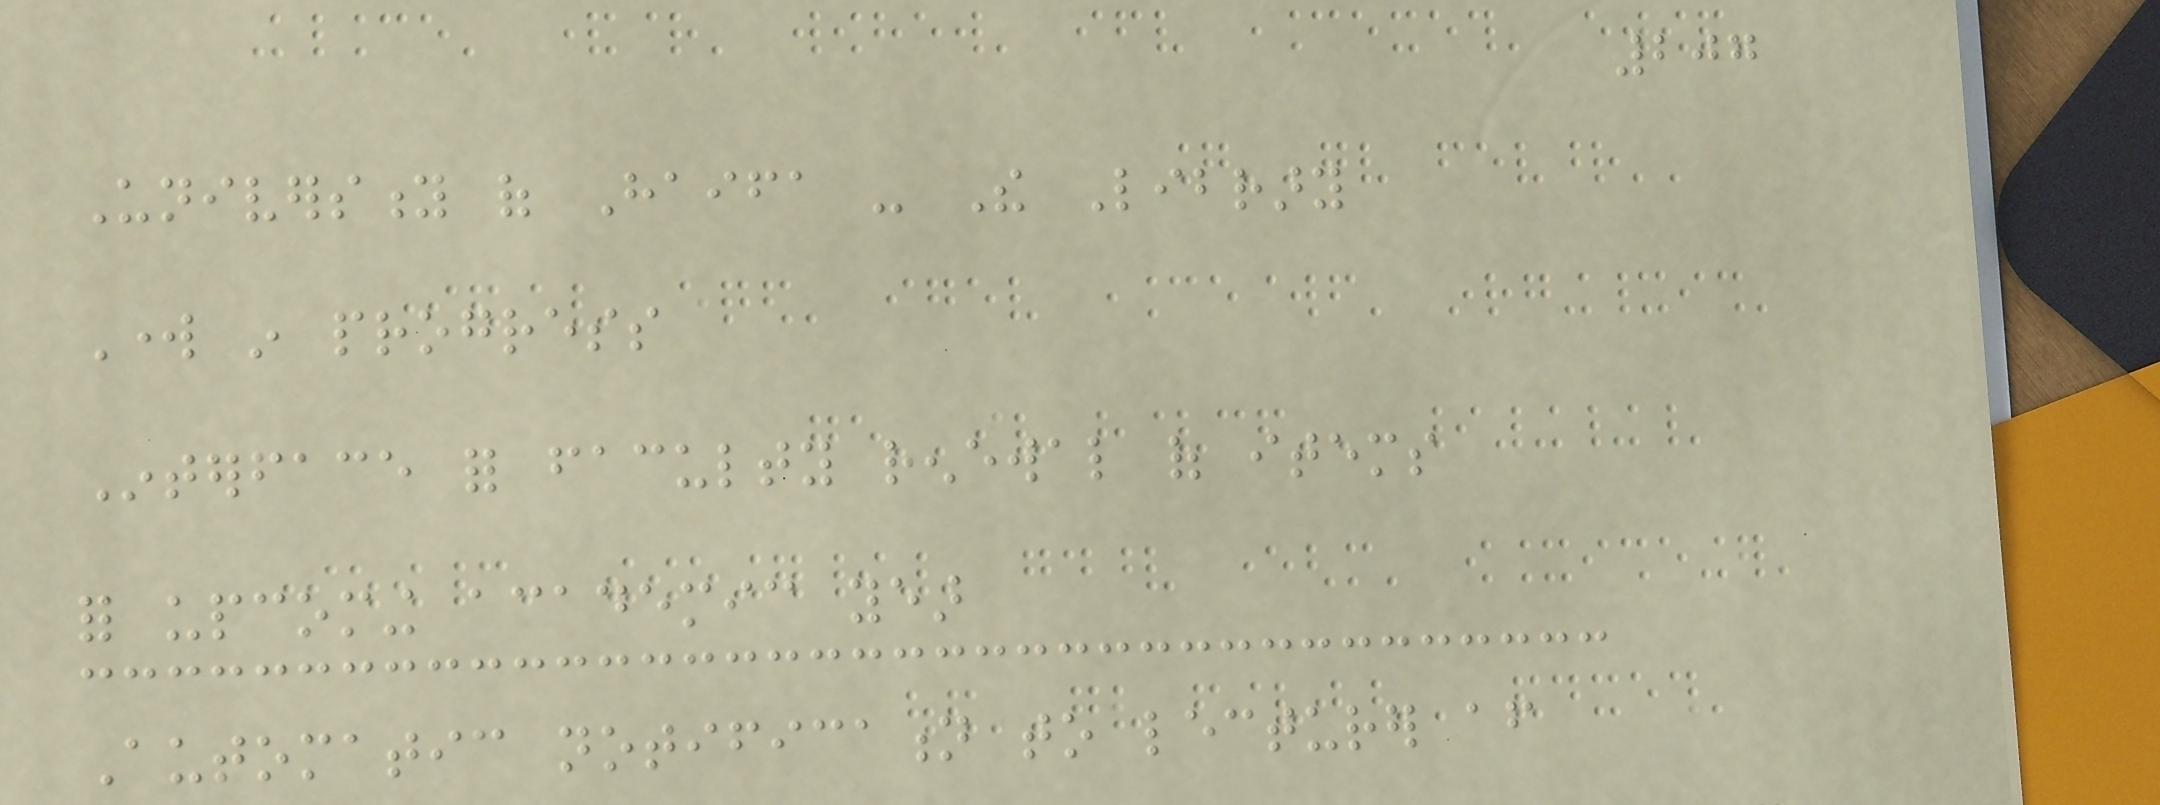207
University of Haifa - The Library
Work in progress
Interface for faculty renewal of items
for upcoming academic year
Automatic notification to lecturer after
